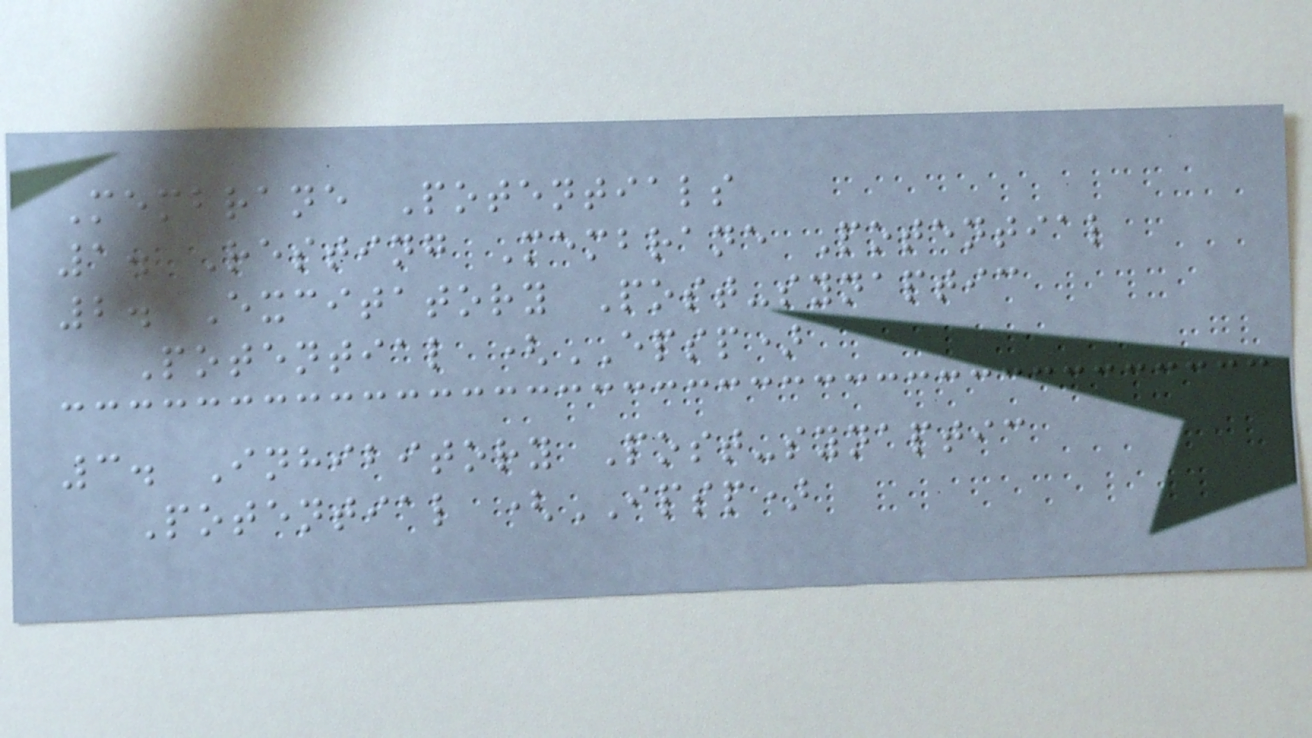Membrane Potentials
1. Resting Membrane Potential
2. Excitatory Post-synaptic
Potential (EPSP)
3. Inhibitory Post-synaptic
Potential (IPSP)
